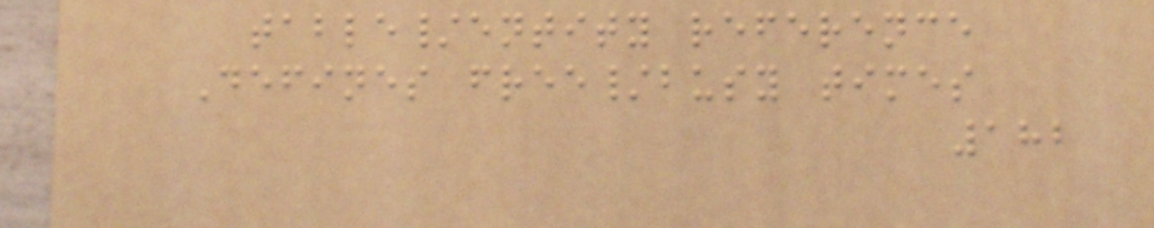table/entity reference
Defines free/busy times
182
